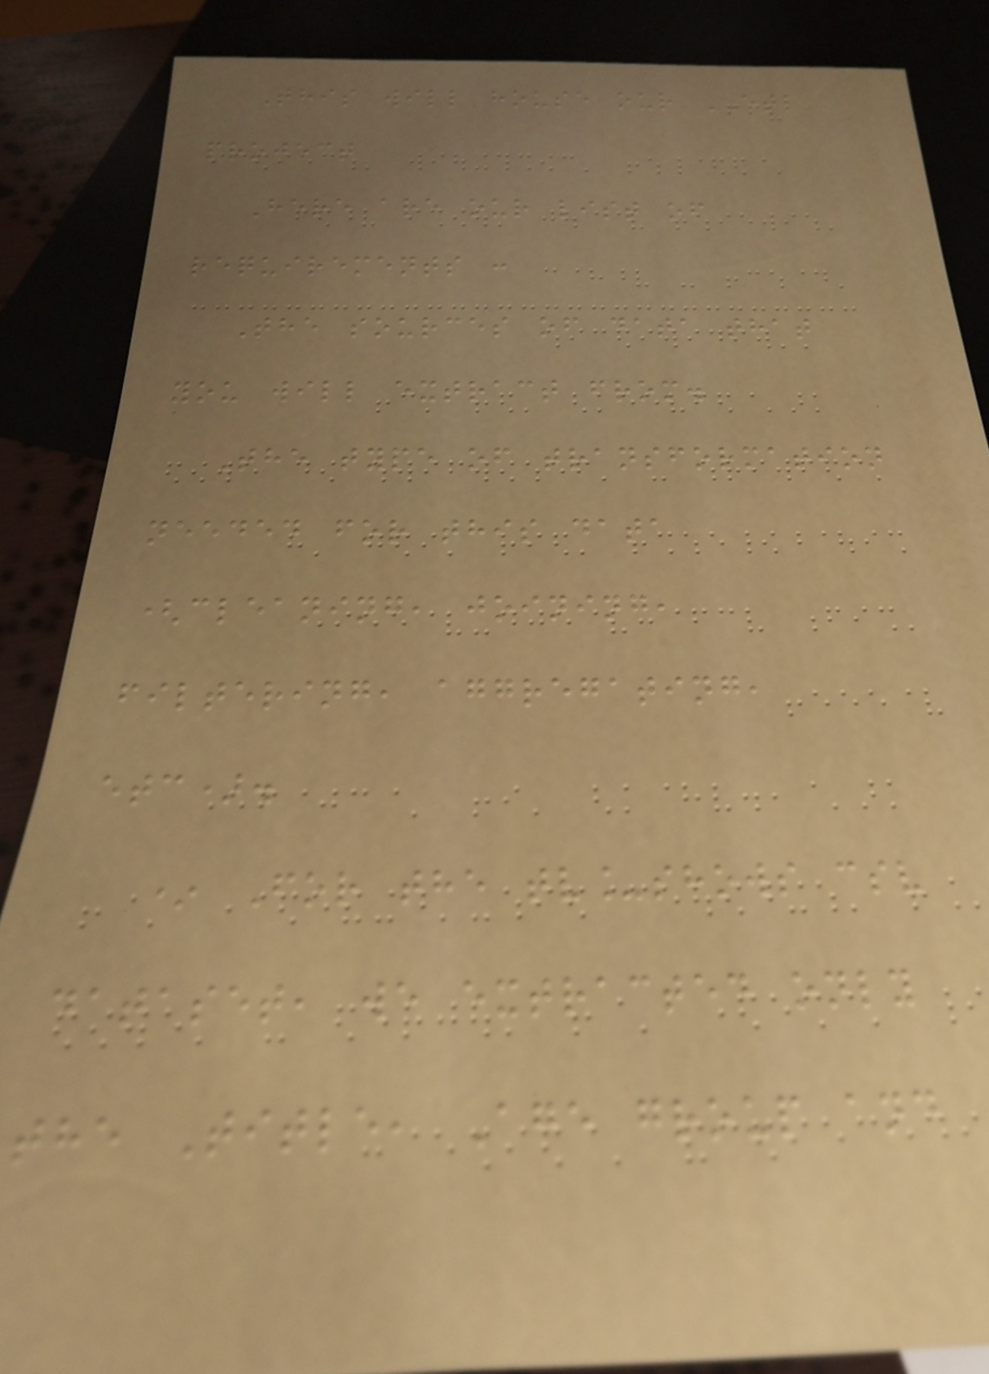This will house our ETL
project
Here are our list of
requirements :
The sources of data that
you will extract from.
The type of transformation
needed for this data
(cleaning, joining,
filtering, aggregating,
etc).
* For the tv_shows csv
dataset, we extracted only
the Title, Age group and
